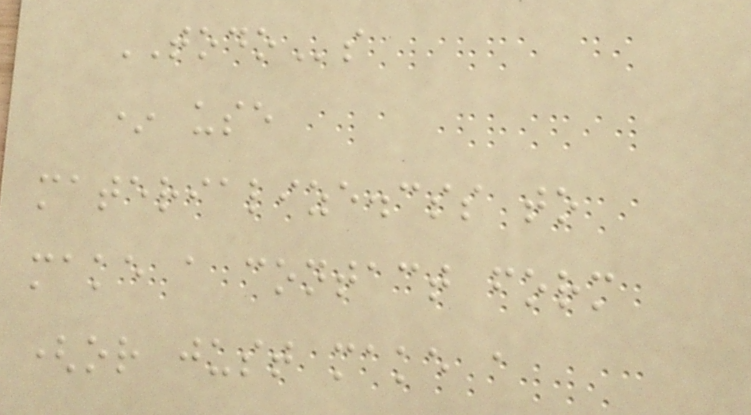TODOs
* use
materialize.css to
make a contact form
(or just make a
